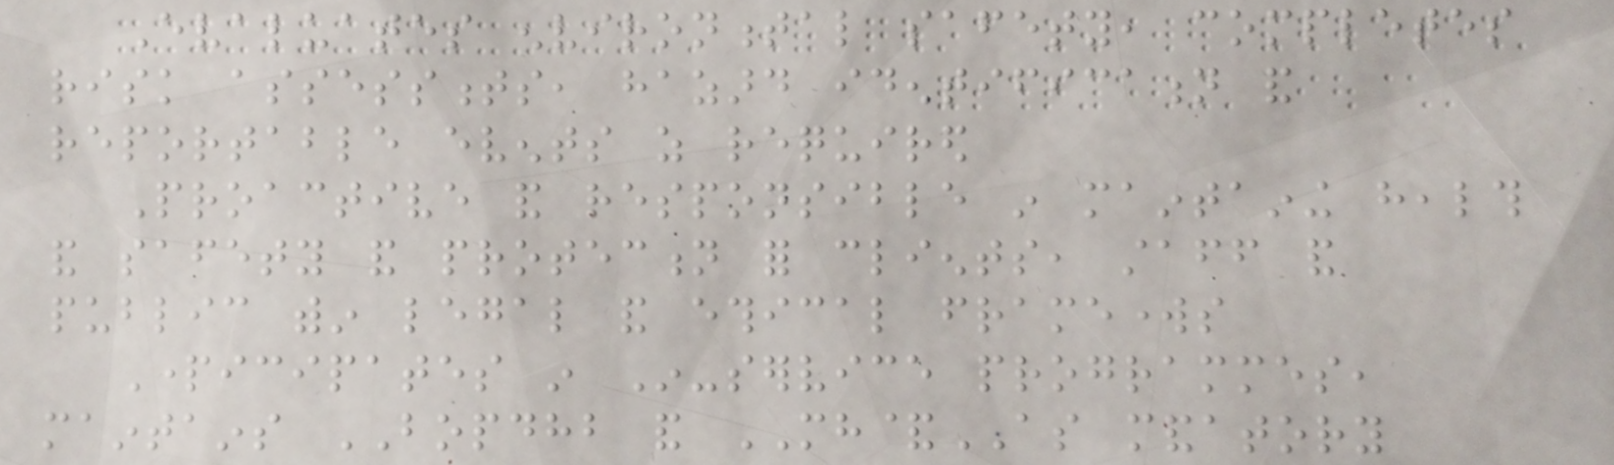Evaluates environmental safety, completes
risk assessments, hazard identification and
reportable events as required
Proactive and responsible in maintaining health
and safety and protection for clients, staff and
public within legal and ethical frameworks
Participates in In-service programmes,
maintains BOPDHB and MH&AS mandatory
